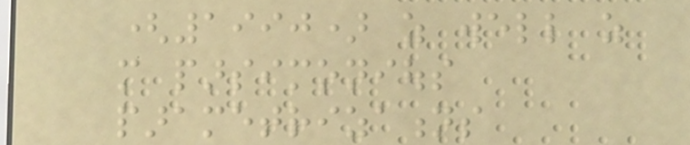(1990) as well as
more parsimonious
parametrizations
